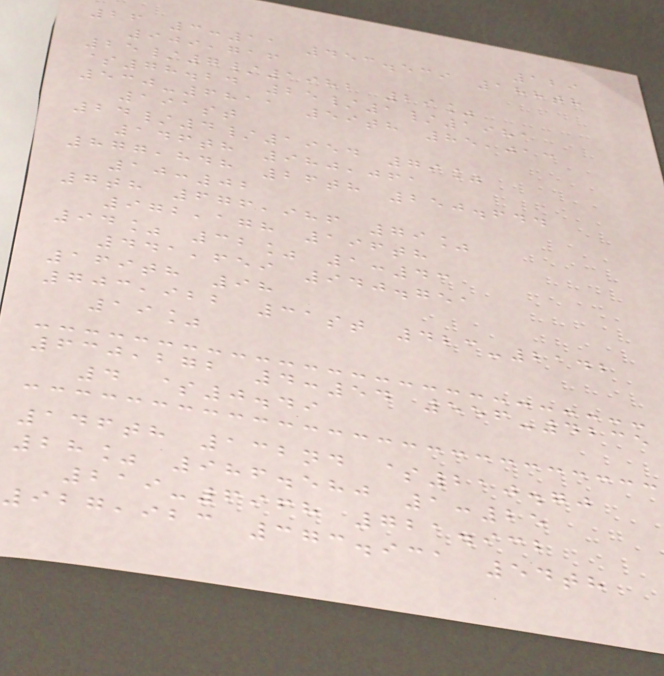129
26 3:11 453.539 188th
909,716
25/7/1982 29%
$78.24 25/1/1981
530-6811 59th 85,013
191st
24/4/1954 79%
146th 980,061
877,848 26th 250.644
10:02
7th 676,986 79%
972,178 196th
94% 32% 1:43
441,659 940.751
169th 98
703,922 31st 423-2142
19%
630,272 4:54 556-4235
4 $0.49
146th 132nd $210.70
28% 986.580 1:25
219-6968 721.932
927,923 373.931 54th
